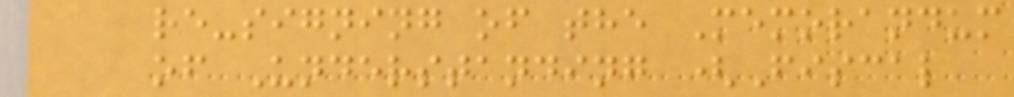re-signing of the Memorandum
of Understanding (Fiscal
